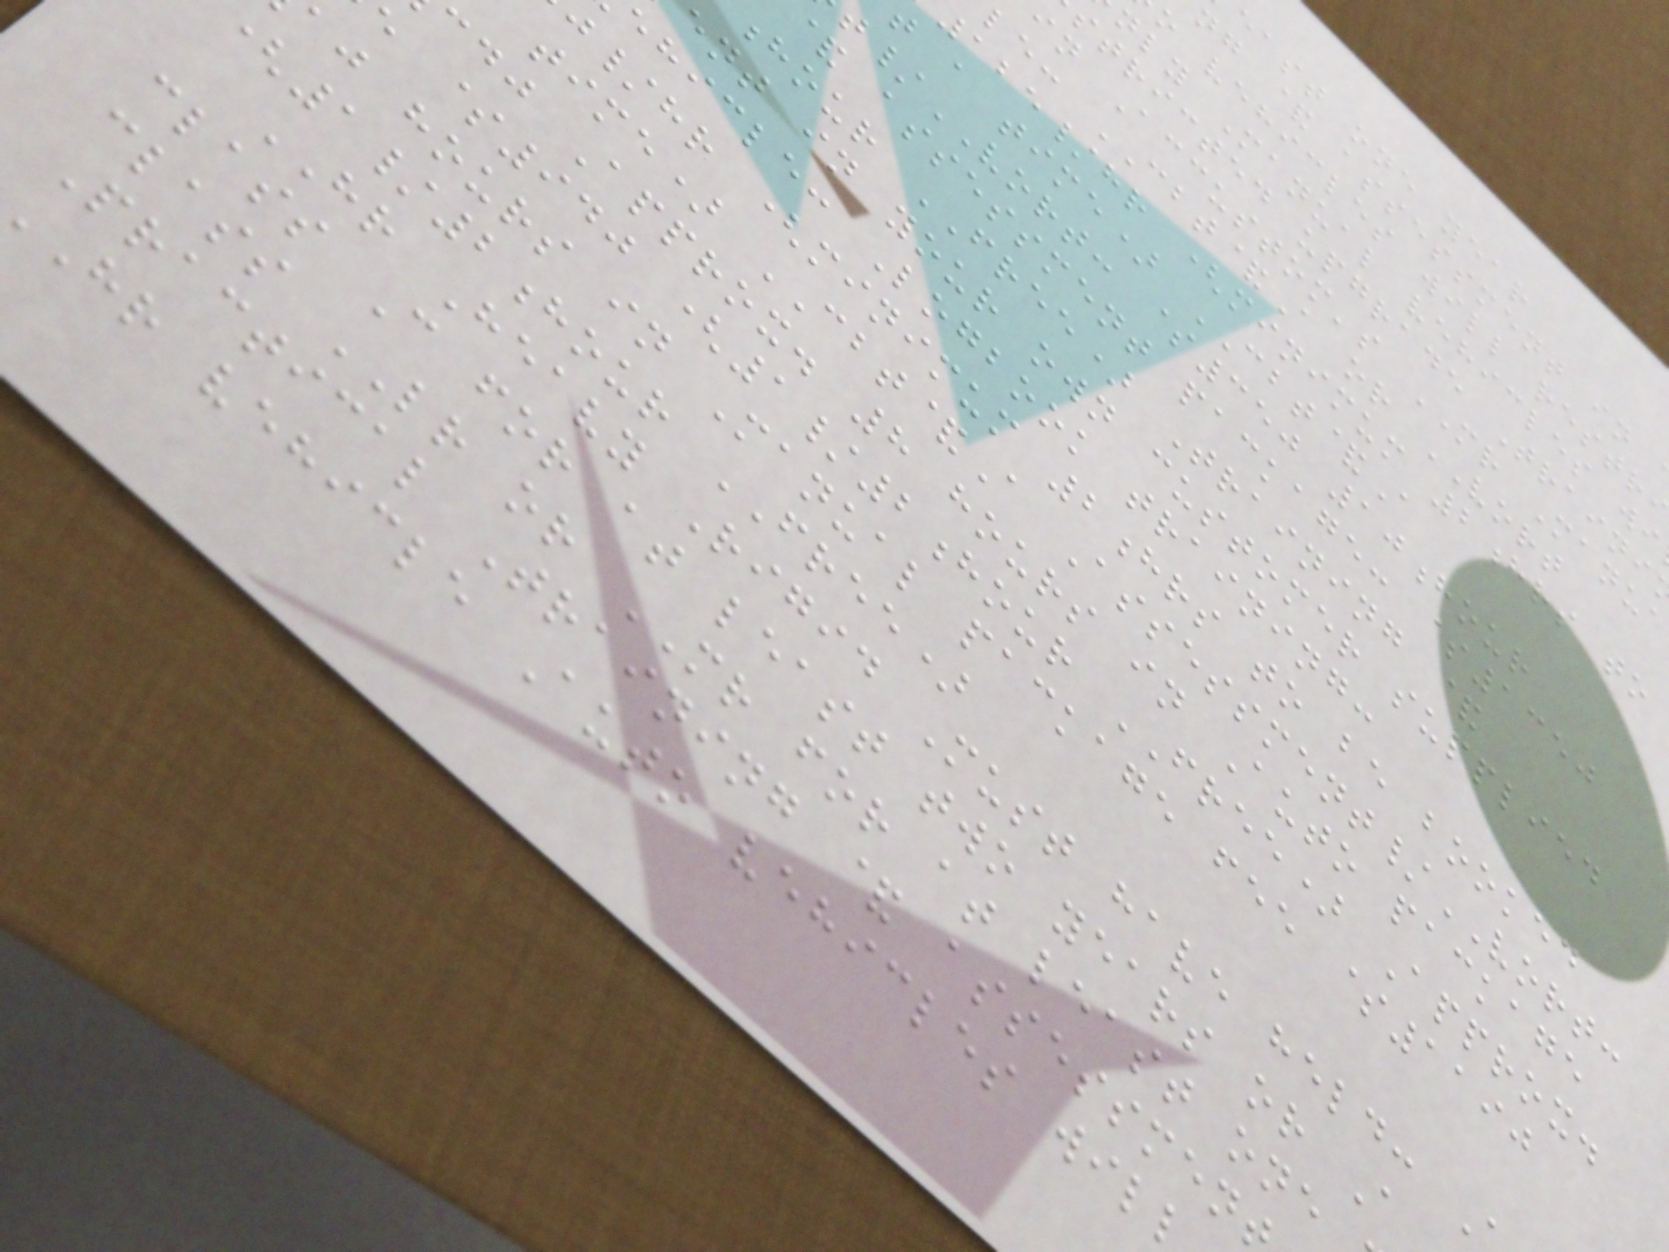east one year
ng & assessment in
o vehicles will restr
nly Manual vehicles wi
stricted upgrade Traini
in Accustom's MR Manua
le: CBT&A or VORT
125/hr (minimum 2hrs to
t a time) CBT&A
t/VORT: $350 10hour
& assessment package: $1350
hour FREE) Training &
ent in your own customer supplied
ehicle: Logbook training:
j/hr (minimum 2hrs to be booked
time) CBT&A Assessment/VORT:
cdj Approx. 8 hours in Auto package
e $940 (1/2hour FREE) Approx.
aj hours in Manual package fee $1190
(1/2hour FREE)
HR Heavy Rigid Must have held:
class C for at least two years or A
class LR or MR for at least one
Practical Training & assessmen
hr vehicle Auto vehicles wil
